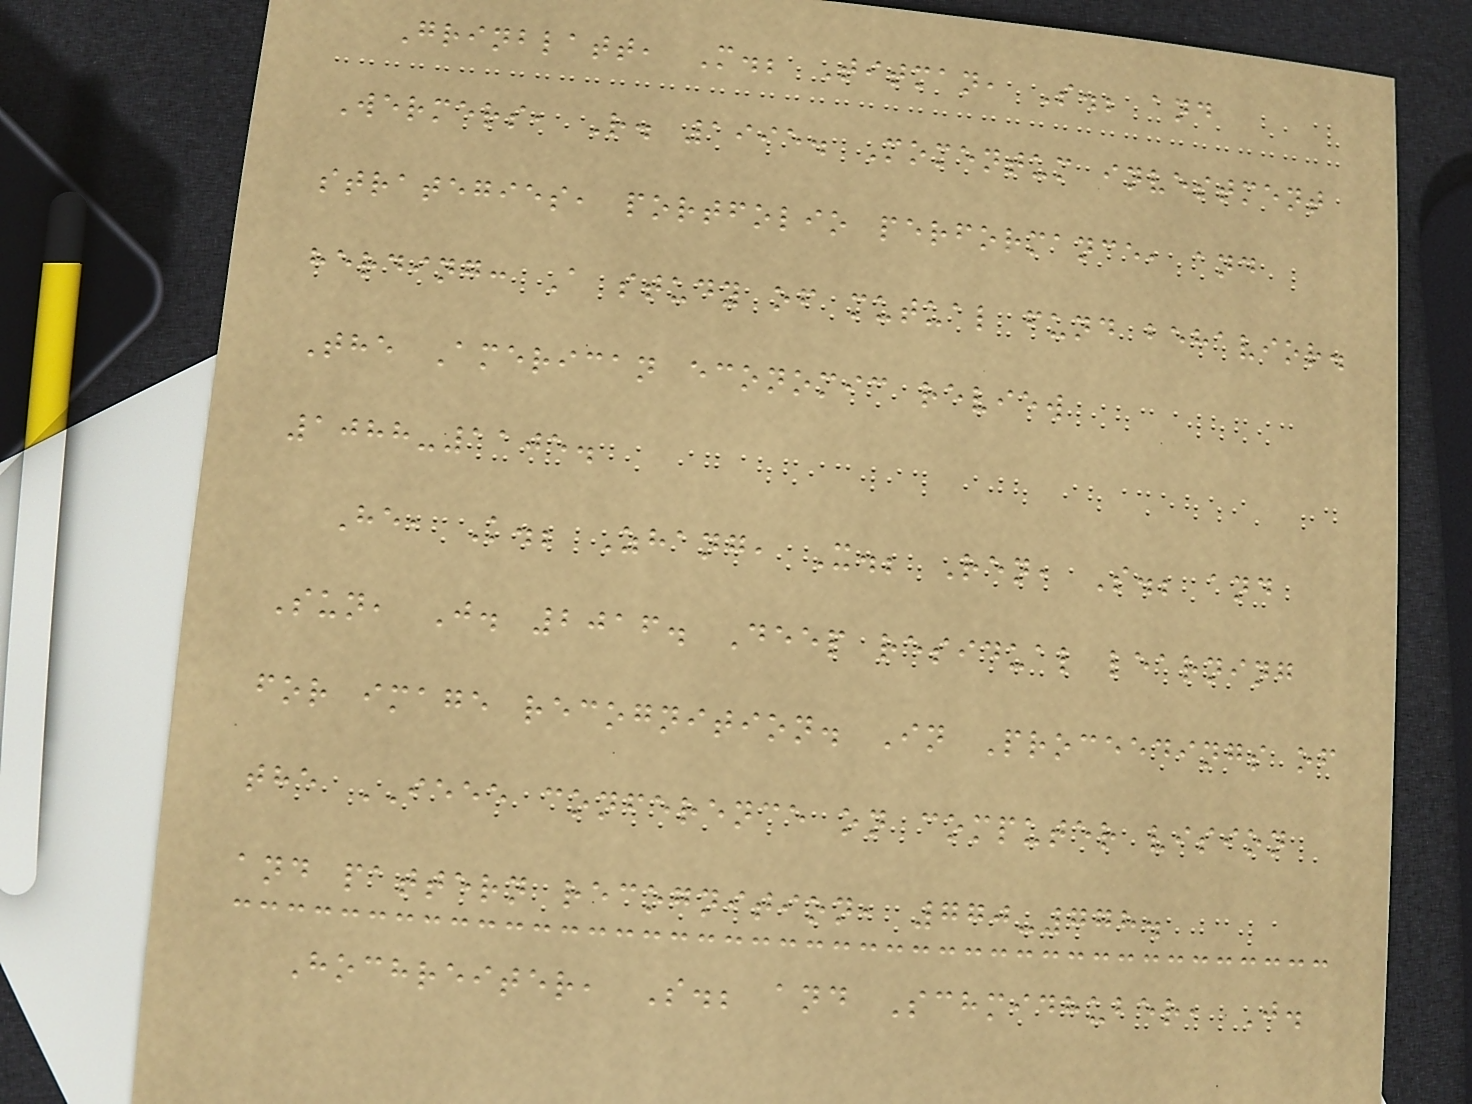Grinblatt, M.; Titman, S.; and
Wermers, R. 1995. Momentum investment
strategies, portfolio performance, and
herding: A study of mutual fund behavior.
The American economic review
1088-1105.
He, K.; Zhang, X.; Ren, S.; and
Sun, J. 2016. Deep residual learning
for image recognition. In Proceedings of
the IEEE conference on computer vision
and pattern recognition, 770-778.
Hochreiter, S.; and Schmidhuber, J.
